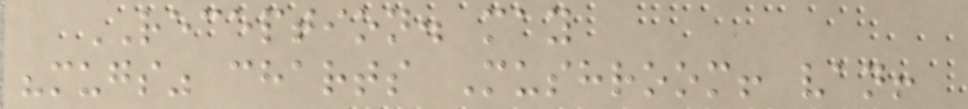RECEPTION. may
"mugs" charts Mushroom! van!
